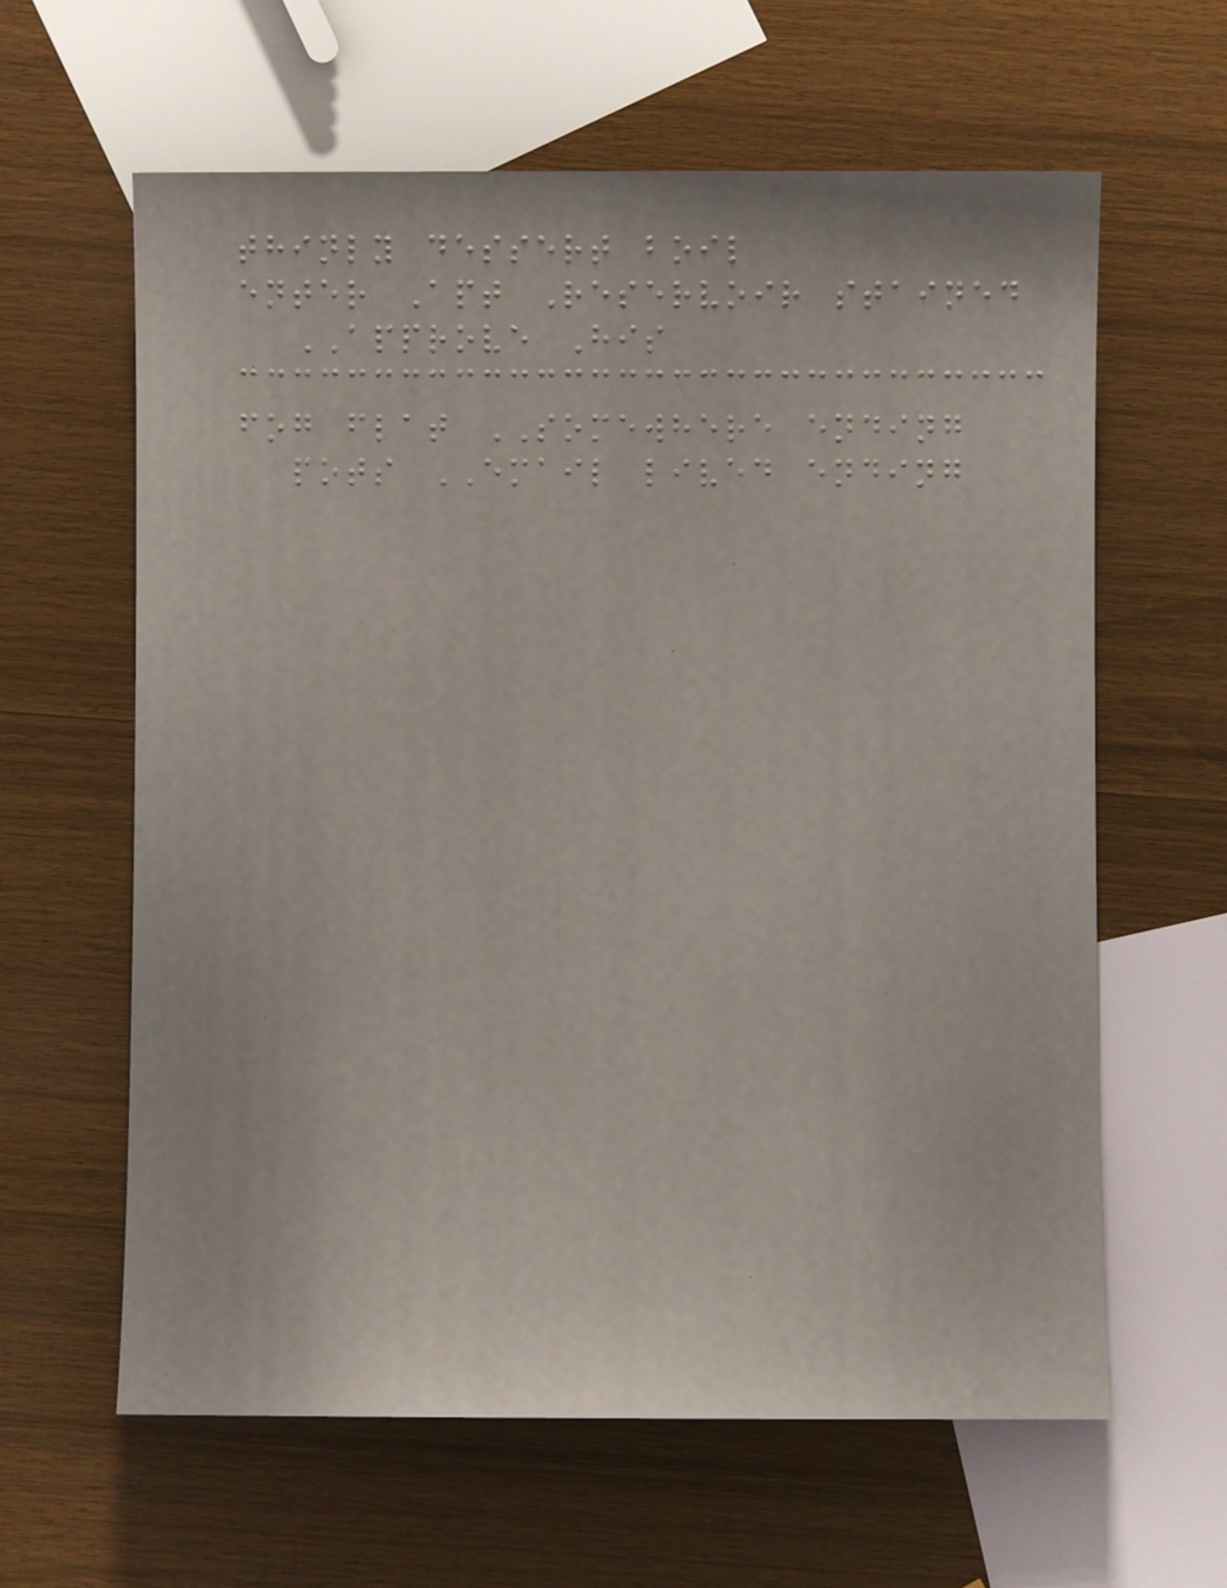thinly dessert boil
enter Apt Reservoir stained
APPROVE His
fog flat SOMEWHERE ending
pots EMAIL lived ending
